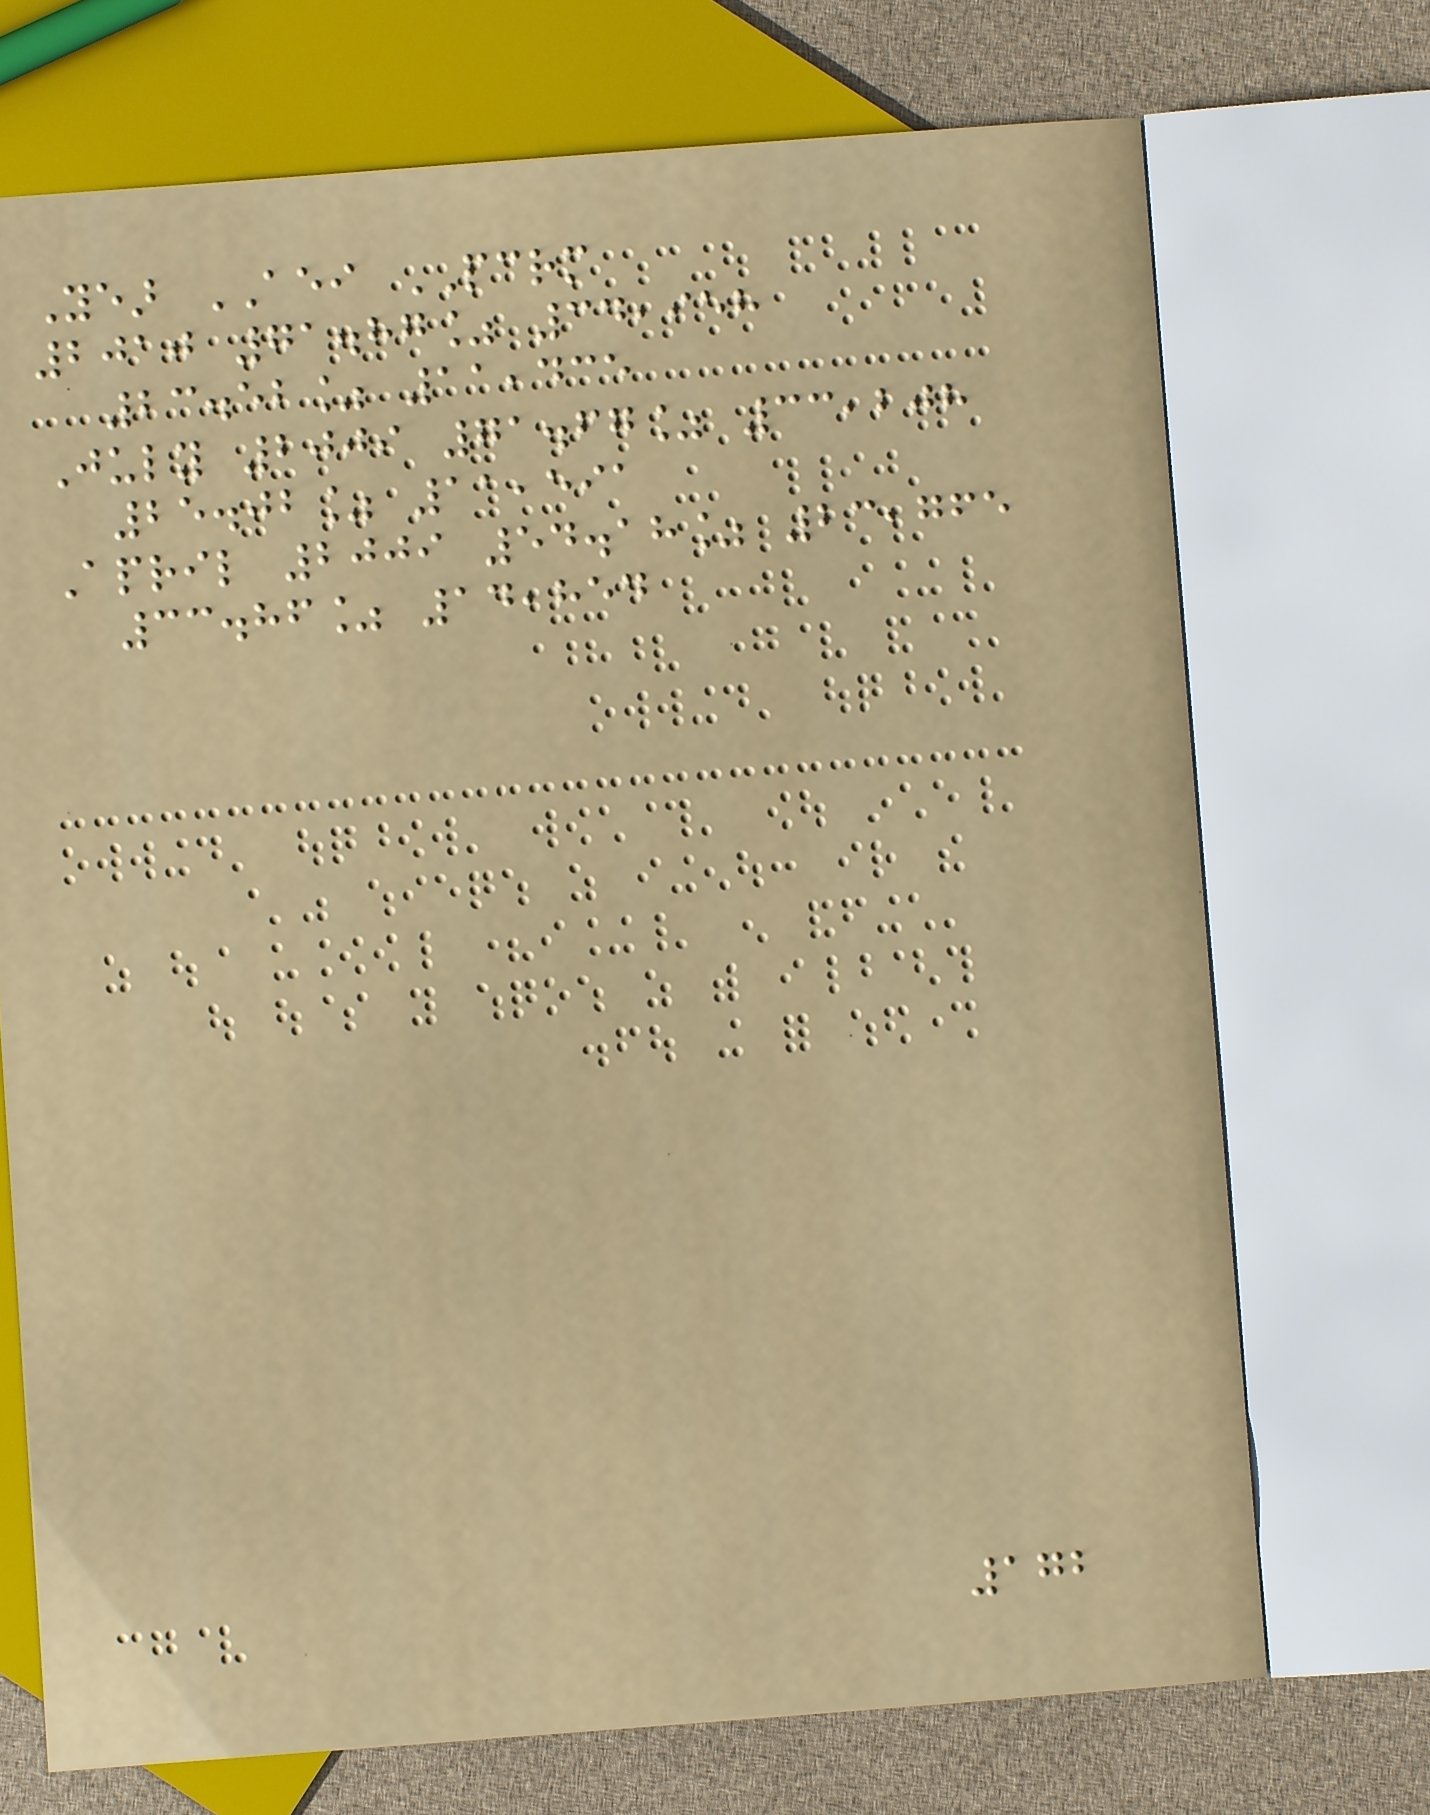Year AEI PCRM
2010 71.87% 34,958
23.52% 11,435
July 2009 71.67% 33,208
25.02% 11,591
April 2009 54.18% 23,765
33.86% 14,854
172
